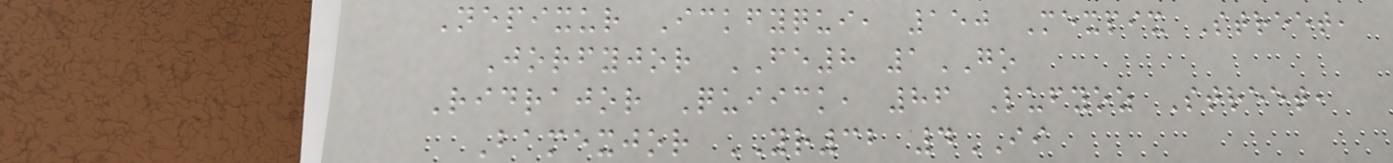Nepixur Ickfyqui, 150 Mexpix Street,
Jorfyjor FE8 1GO
Ridrajor Quiick, 86 Lufyoz Street,
Bamexjor YR32 4II
